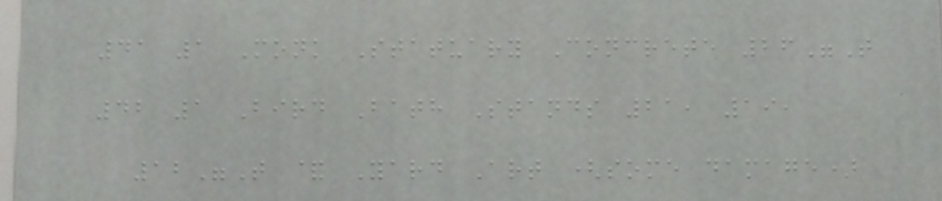41 1 Monk Statuary Concrete 26"T
42 1 Bird Bath Stands 21, 19,
12"T & Yard Art (some damage)
